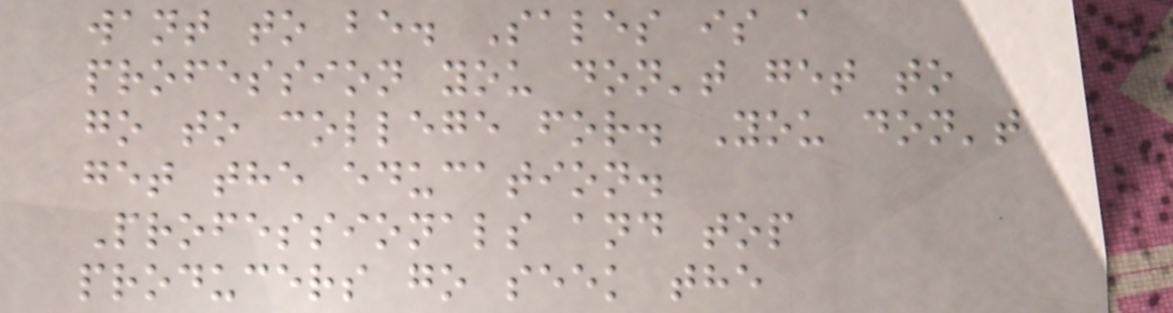want to be. Sales is a
profession you don't get to
go to college for. You don't
get the education.
Professionals and top
producers go seek the
